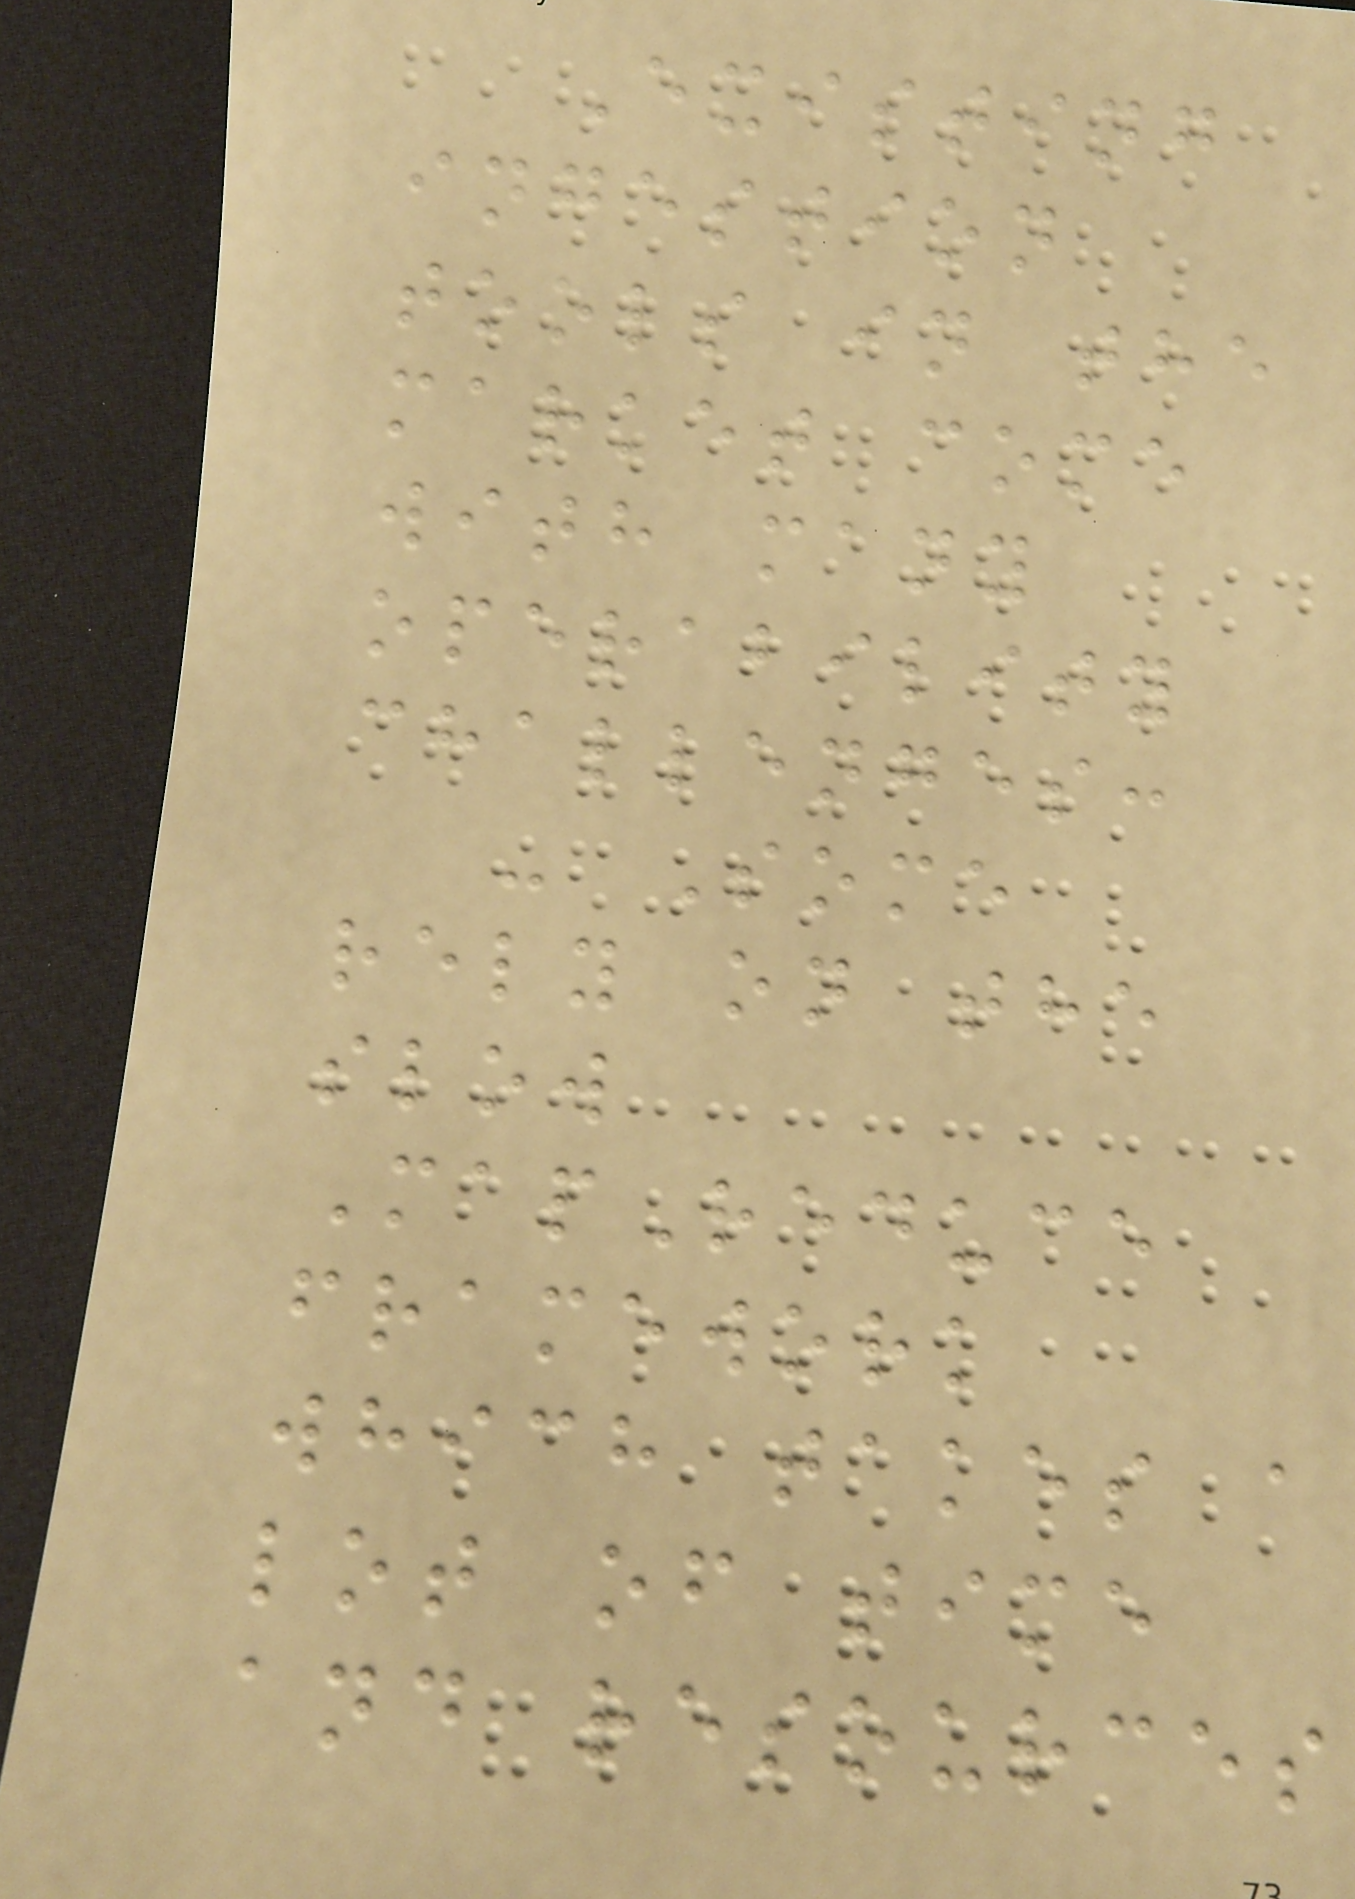Existing
ingestion
tools in the
market come
with many
operability
challenges:
- Some
rely on the
slow
MapReduce
framework
which takes a
lot of time
and resources
